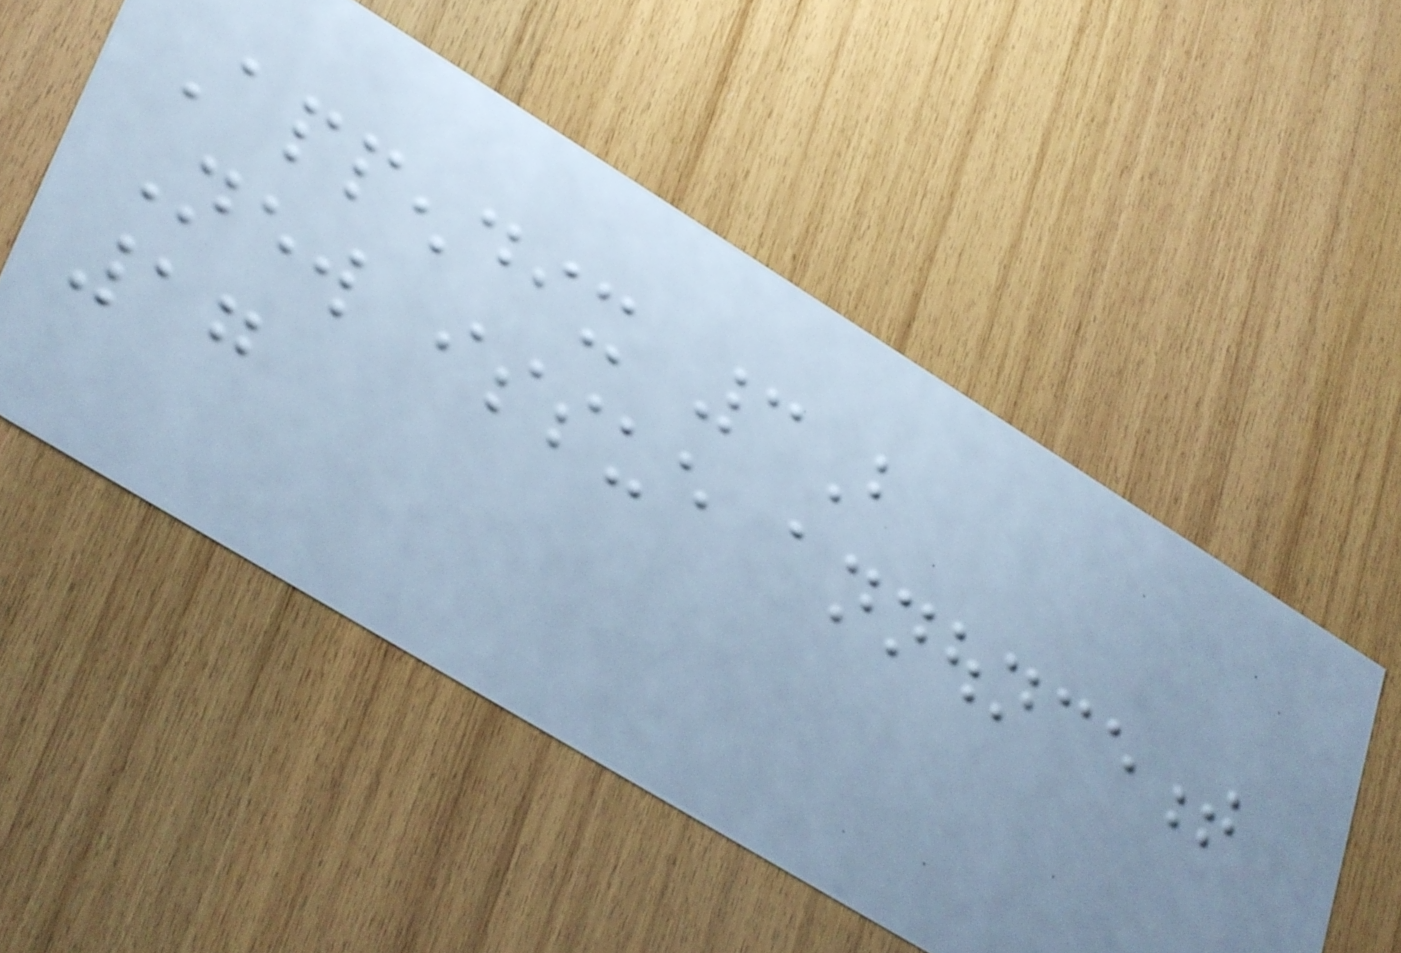Appendix 3B
New issue announcement
17
